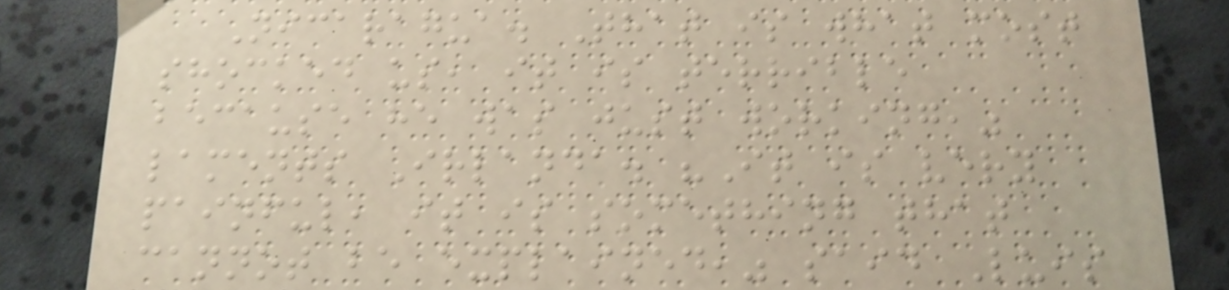Nicaragua. That is what most
shocked us, it is terrible
because he was just working,"
laments Irlanda. "It is very
painful, it is something that
cannot be explained," said Luis
